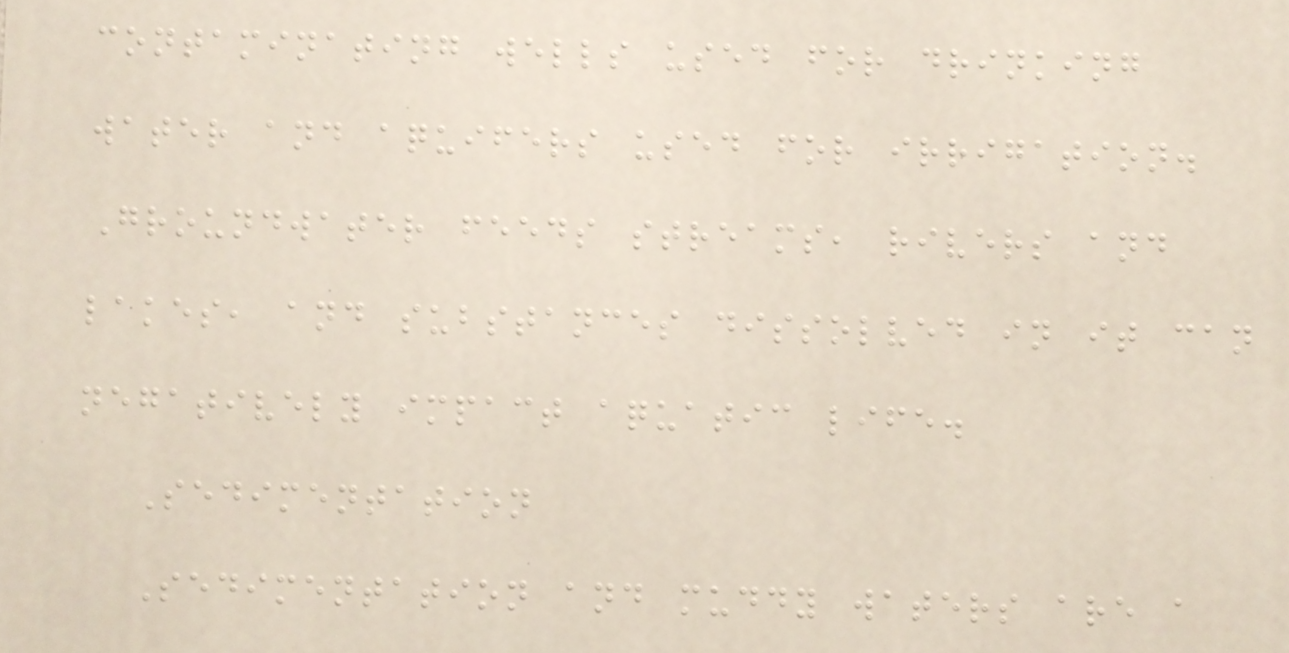contaminating wells used for drinking
water and aquifers used for irrigation.
Groundwater feeds streams, rivers and
lakes, and substances dissolved in it can
negatively impact aquatic life.
Sedimentation
Sedimentation and muddy waters are a
